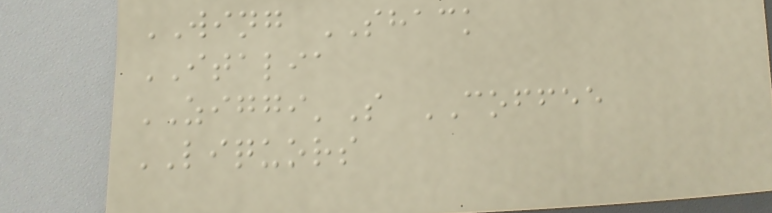WING SHACK
ITALIA
ZIGGI'S COFFEE
LIQUORS
